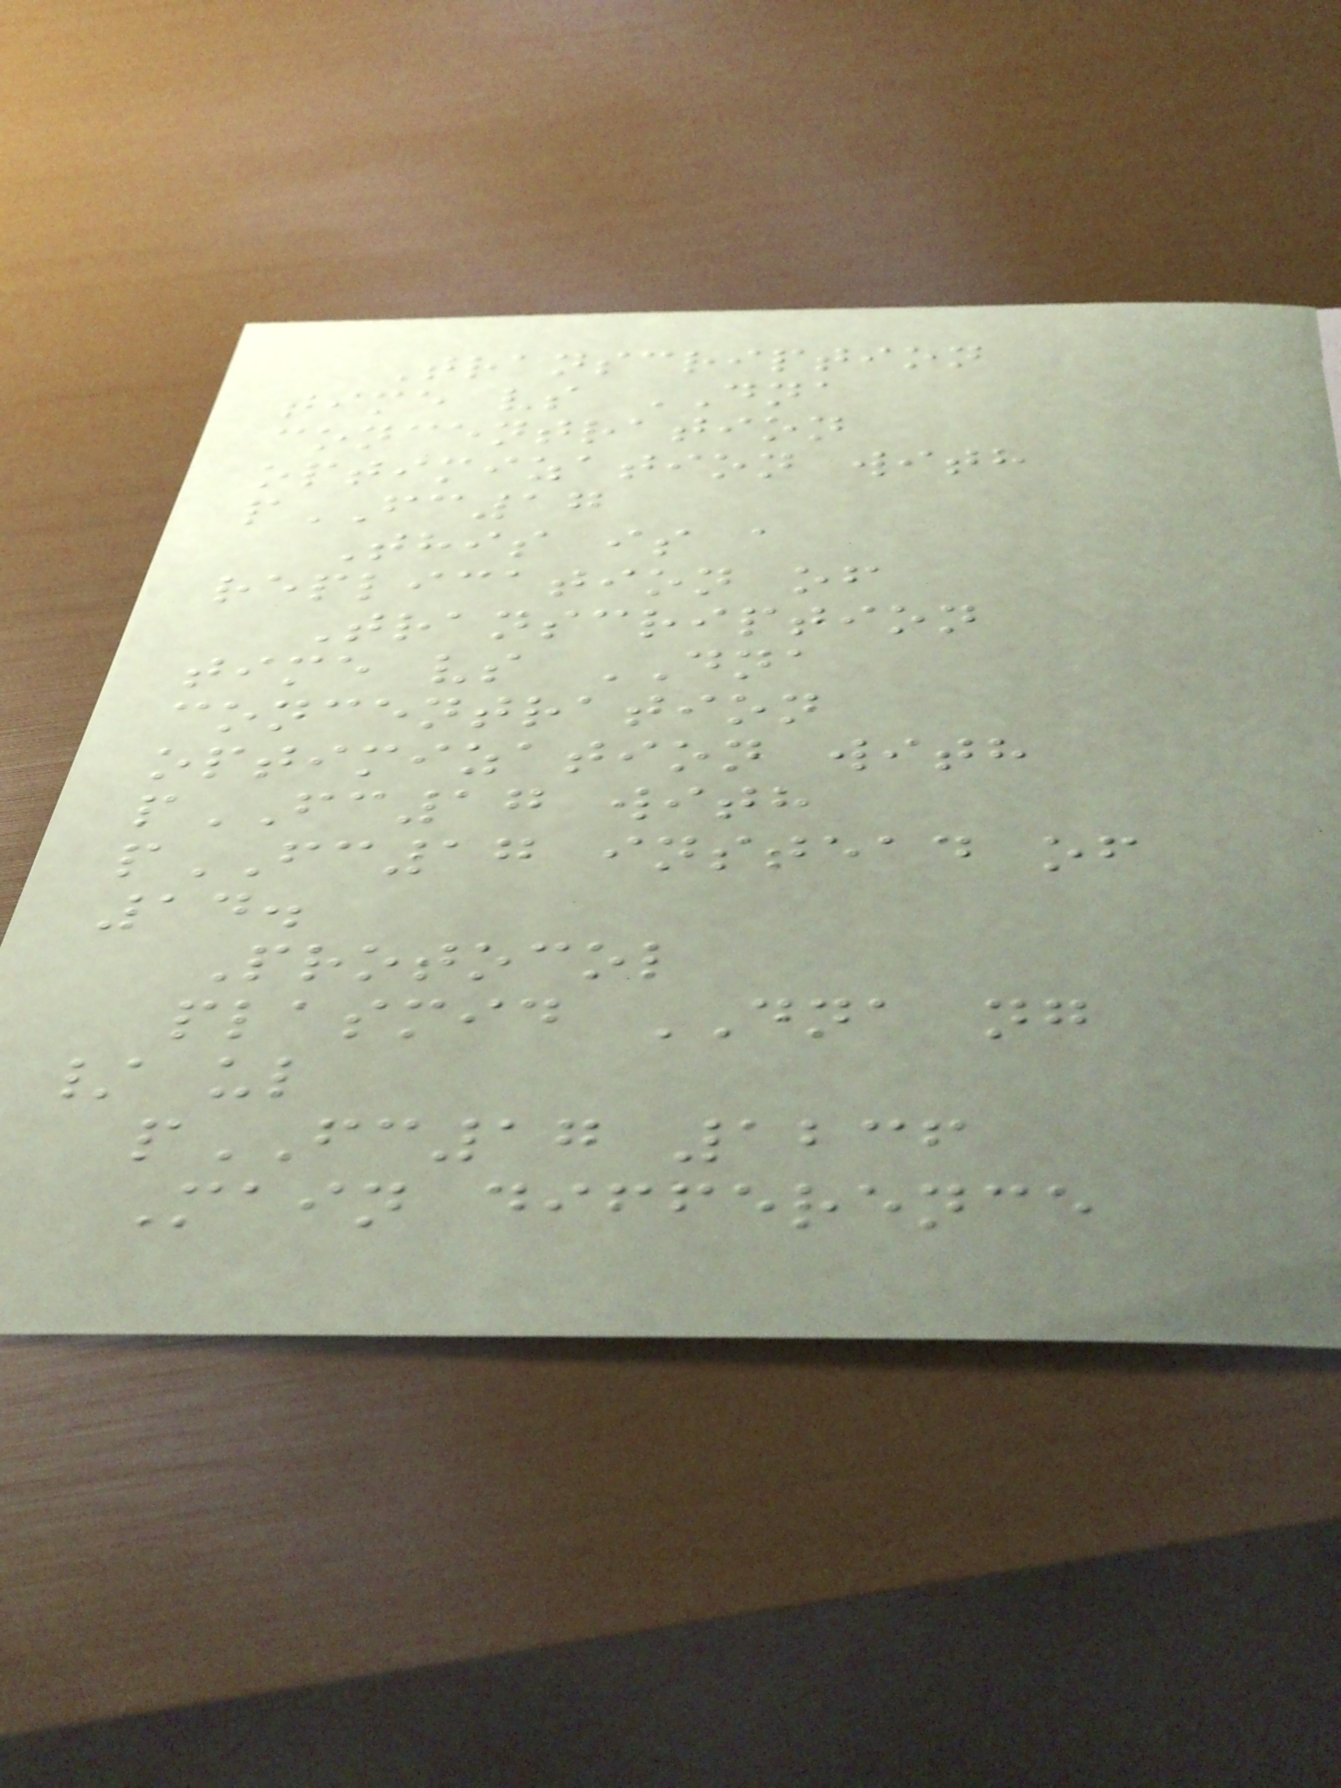Transcription
time vs DNA
concentration
optimization with
pFC17
This is a
replication of
Transcription
time vs DNA
concentration
optimization with
pFC17 with
pFC17 instead of
14.
Protocol
plasmid DNA ng
/ ul
pFC17 1236
Main difference
